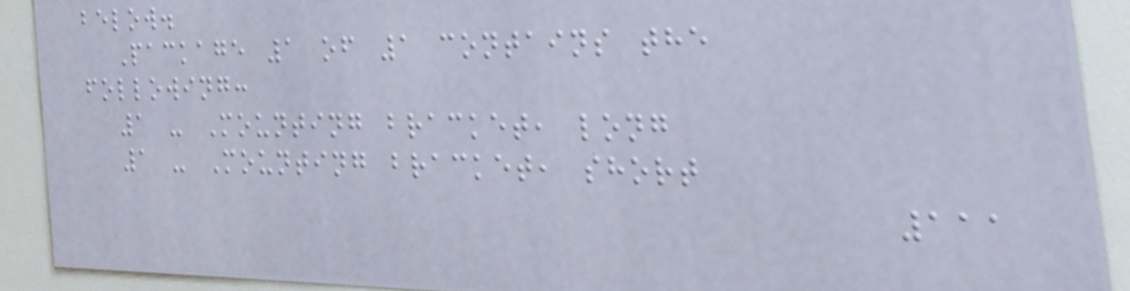below.
Package 1 of 1 contains the
following:
1 - Mounting bracket, long
1 - Mounting bracket, short
111
